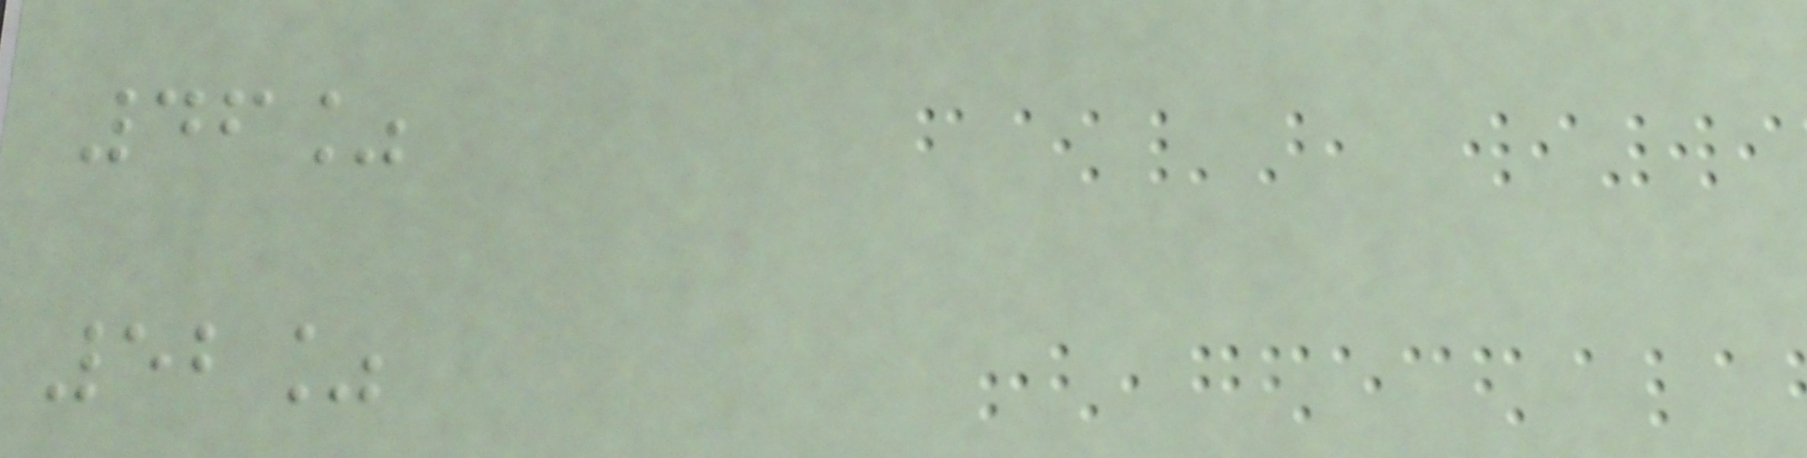46%
52%
